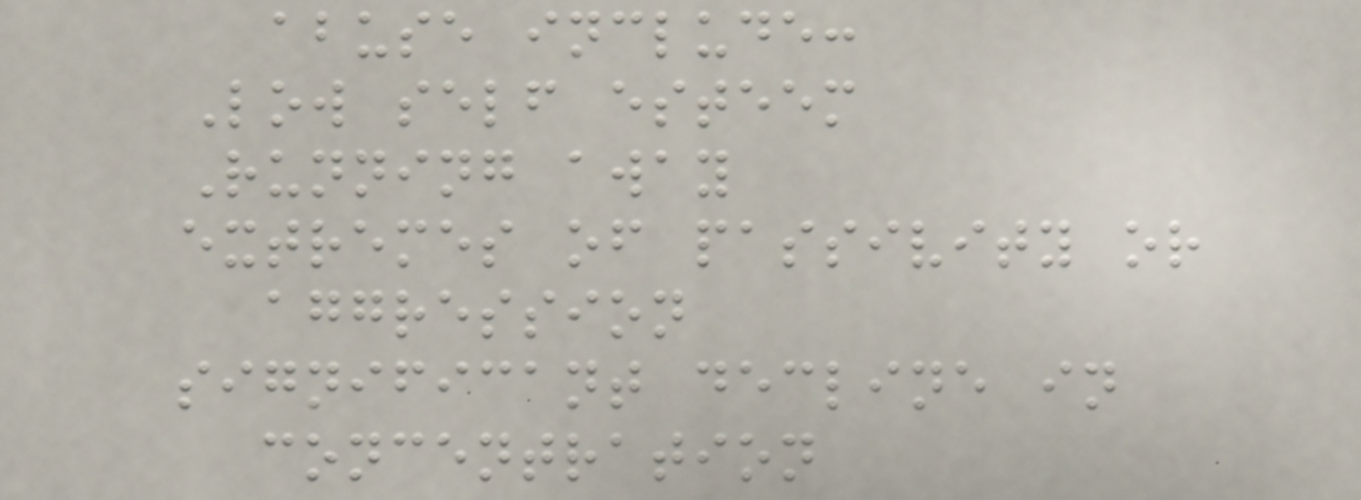abuse include:
Low self esteem
Running away
extremes of passivity or
aggression
significant decline in
concentration
